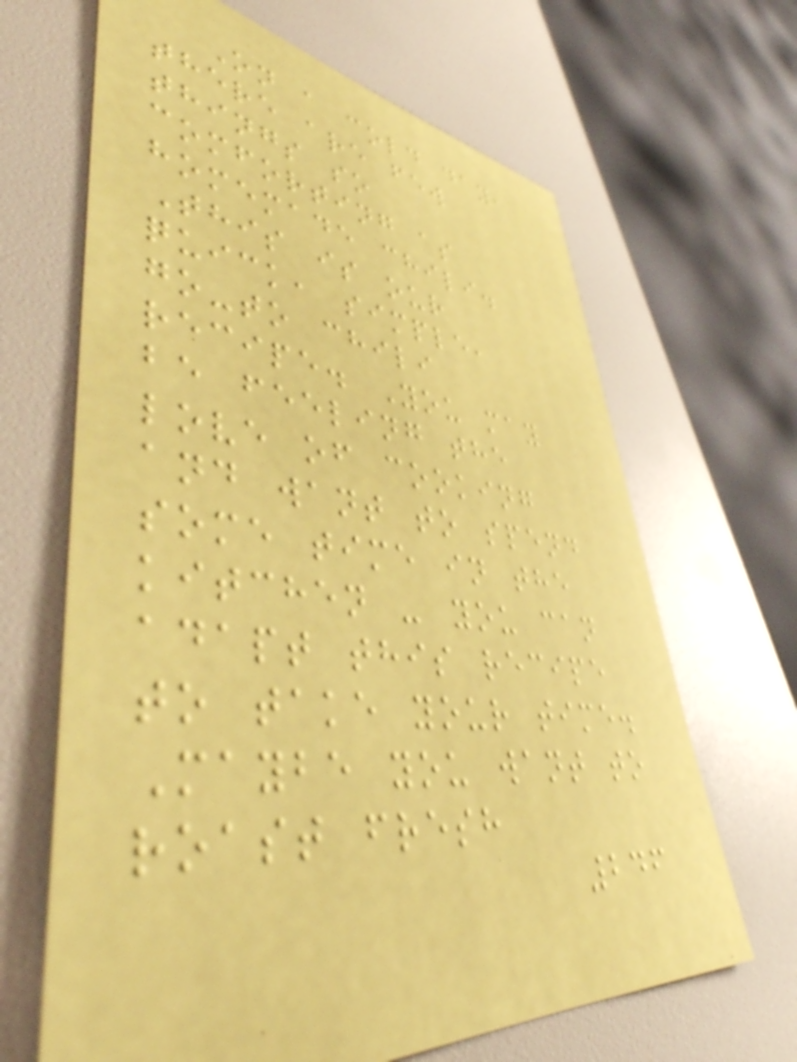On a cold day,
there are few
things so
comforting as
homemade chili.
This is our
quick, simple,
go-to chili
recipe. You may
be feeling the
love of cooking
and want to spend
some time in the
kitchen - you can
adapt this recipe
to take your time.
Maybe you want to
roast fresh
246
